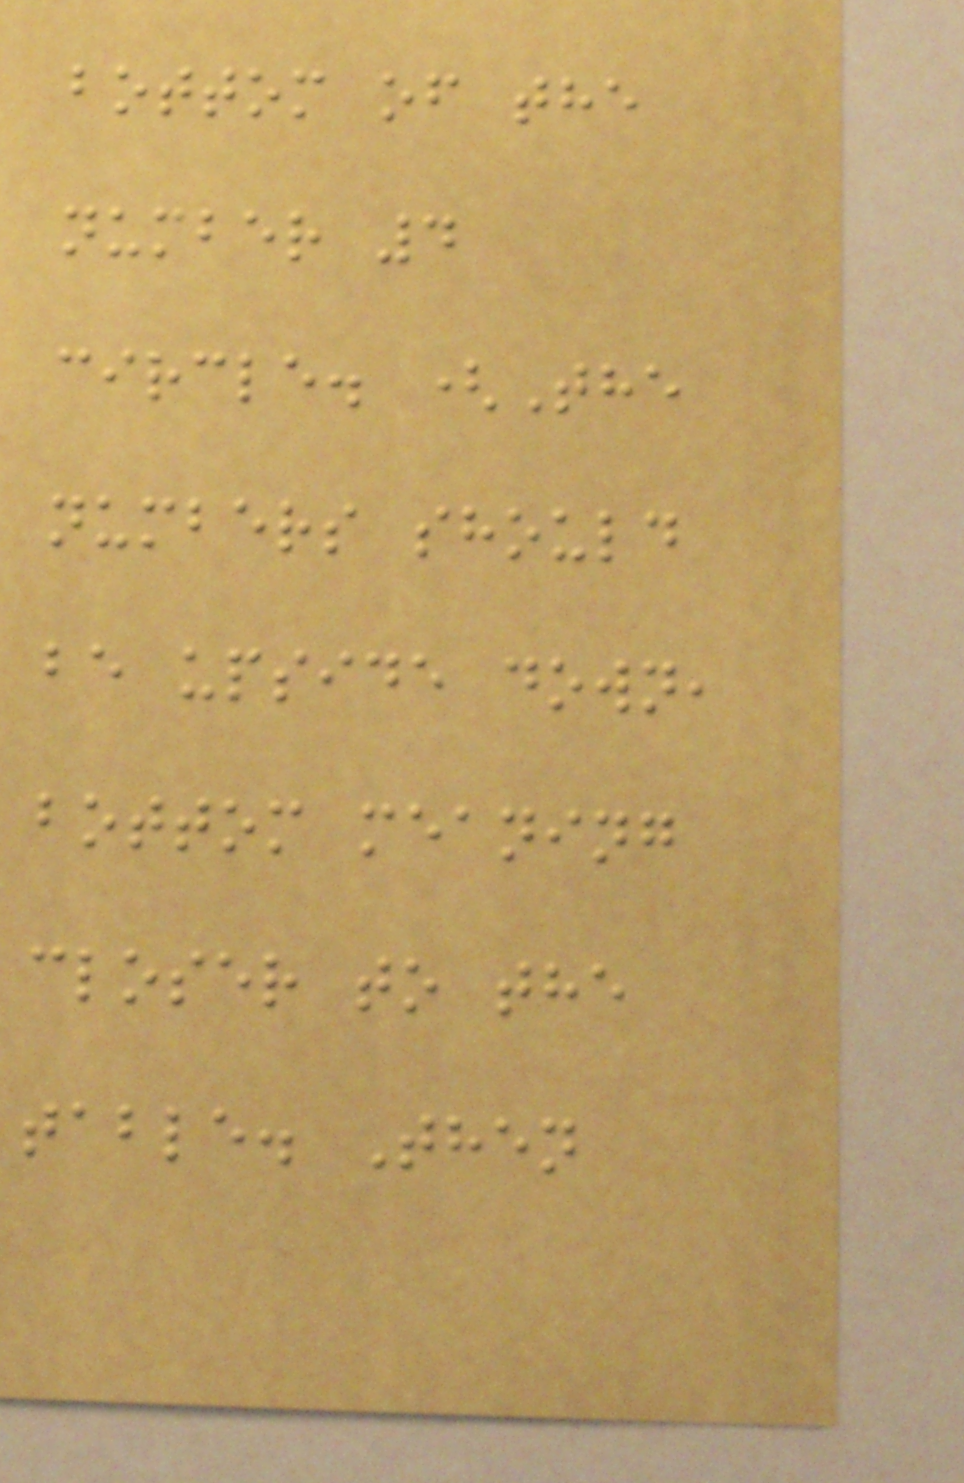bottom of the
number 4
circle. (The
numbers should
be upside down,
bottom meaning
closer to the
table. Then
